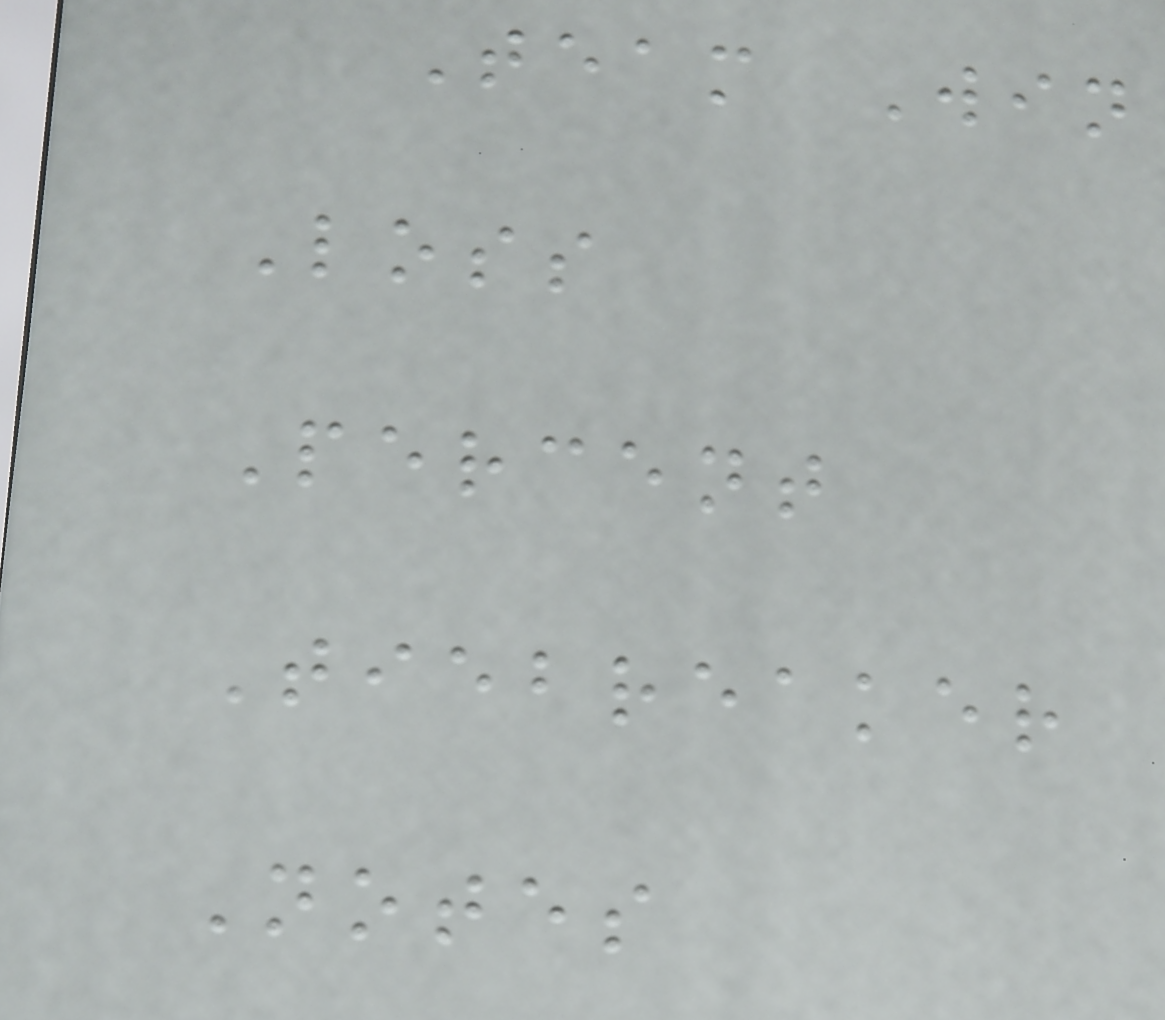Team Win
Loss
Percent
Tiebreaker
Notes
